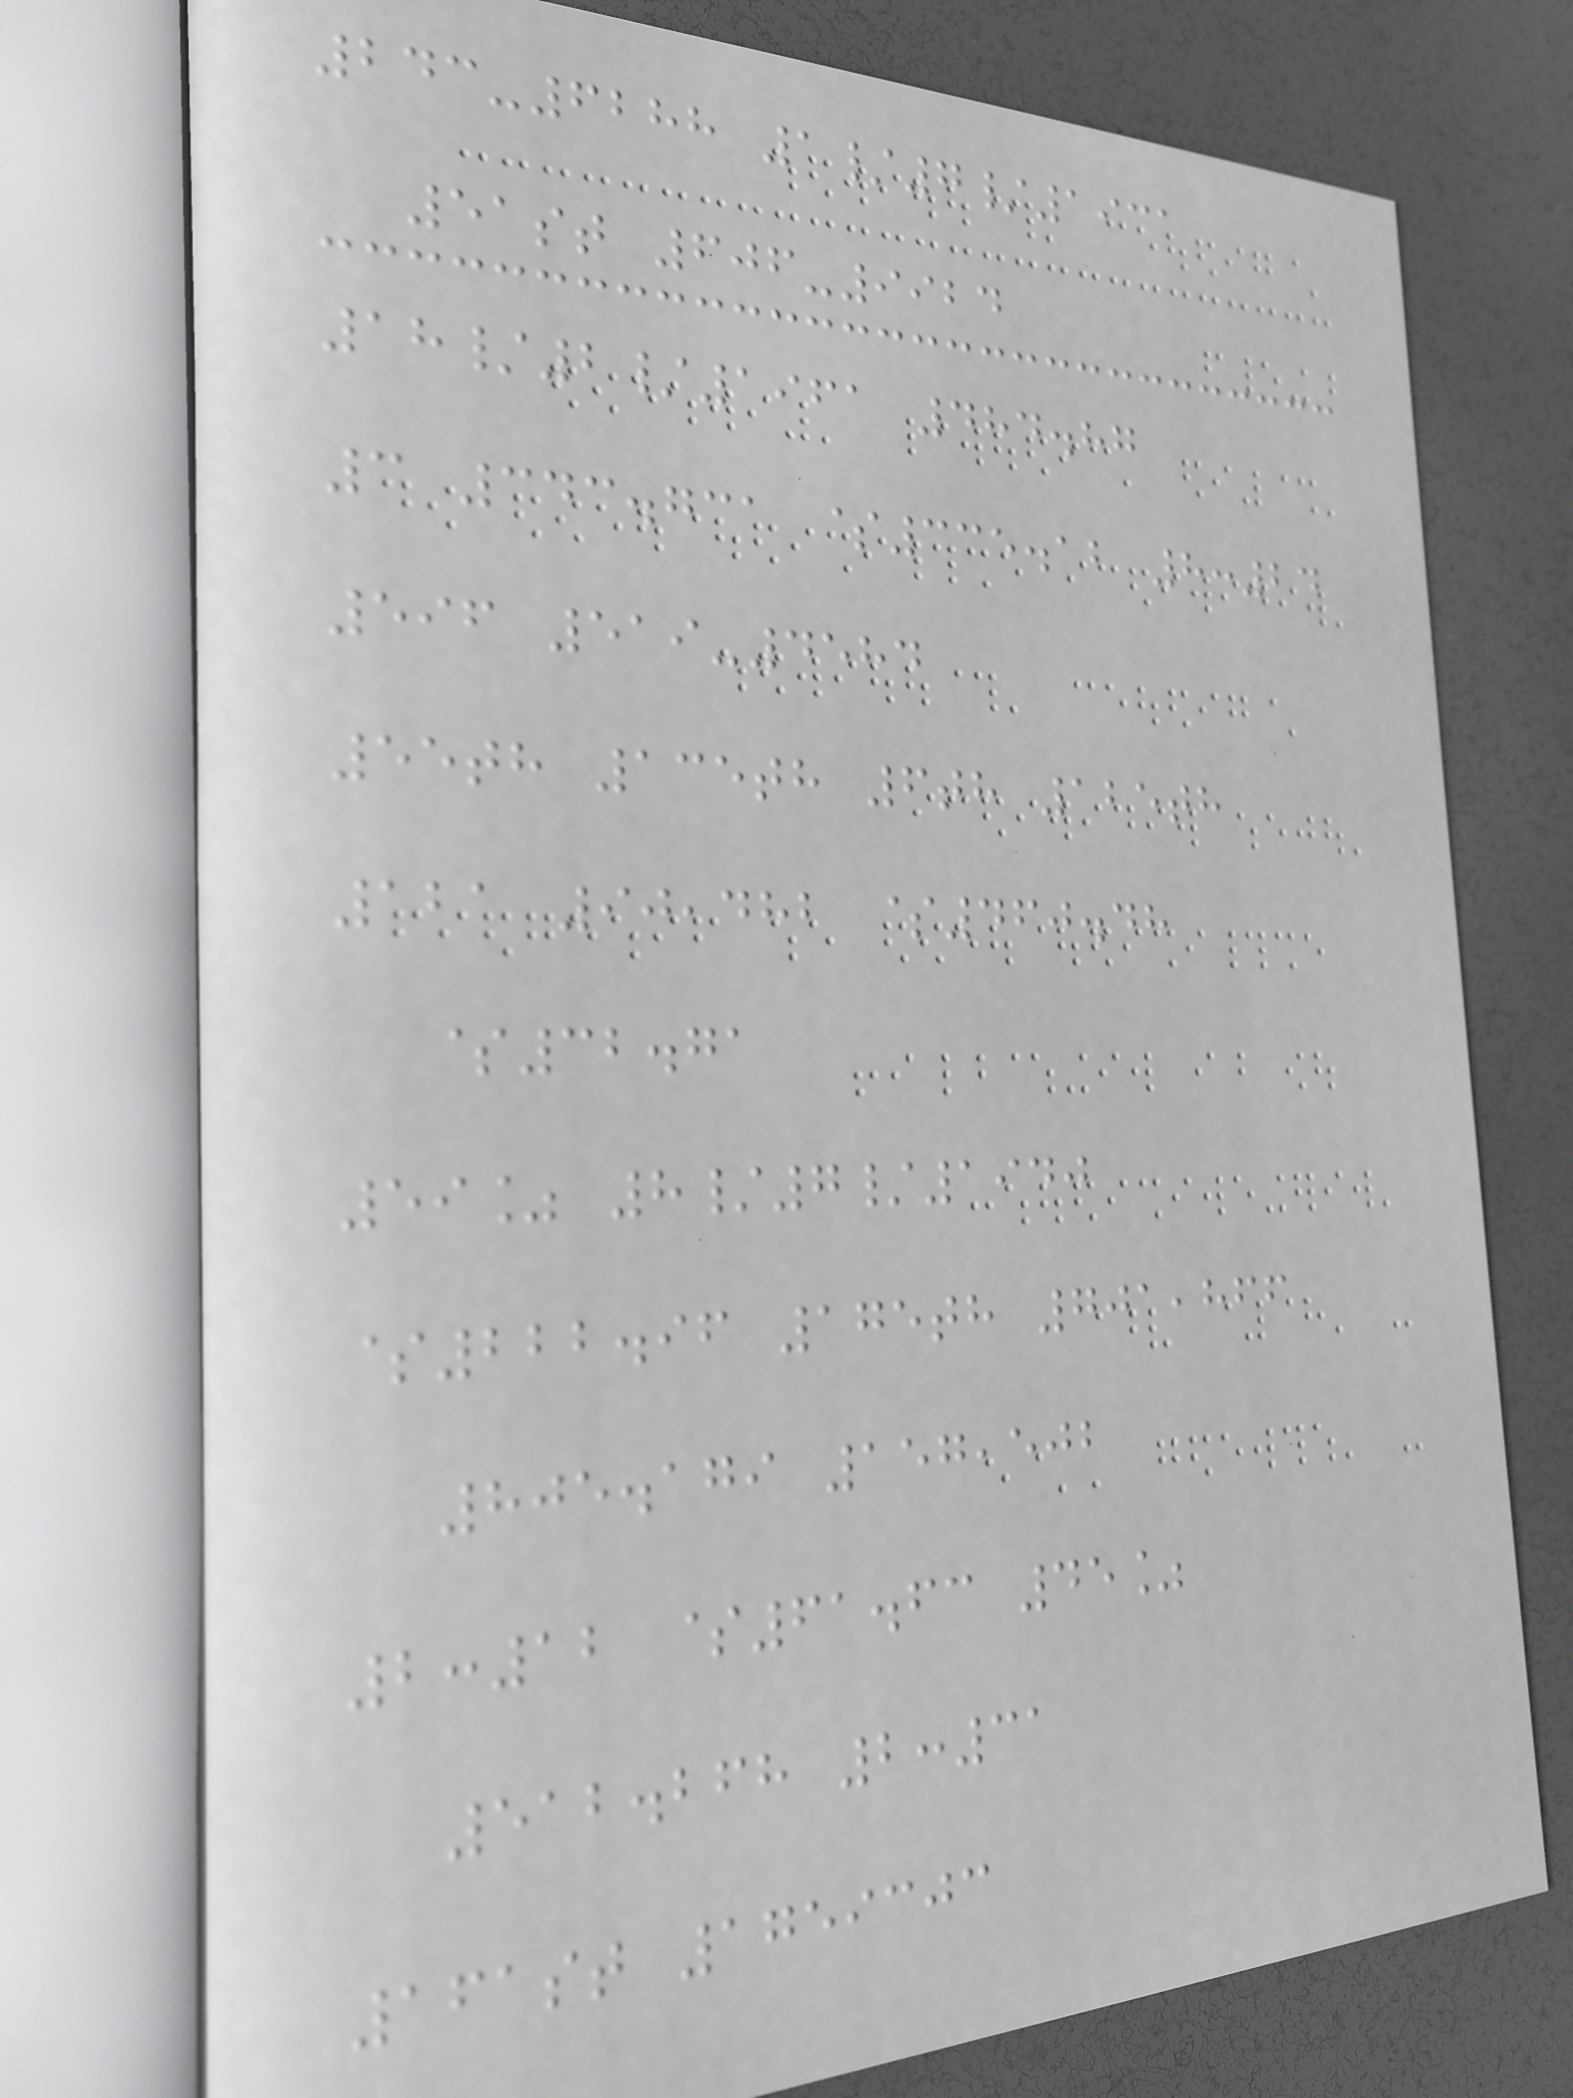243-6288 1/7/1931
51st 606-9924
18/2/1961 484.87
3 343.731 $335.12 8:24
596 519-4584
55th 135th 6th 125th
121 90,482 $460.48
$32.71
59% 8/7/1940
$222.96 175th 701,866
805.179 157,502
2:12 $61.63 45%
512.268 2:31
161st 1759303
